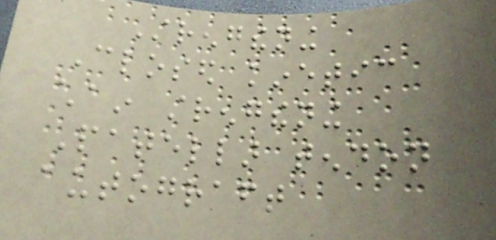Strengthening
Closed kinetic
chain strengthening
Patellar tendon
autograft
